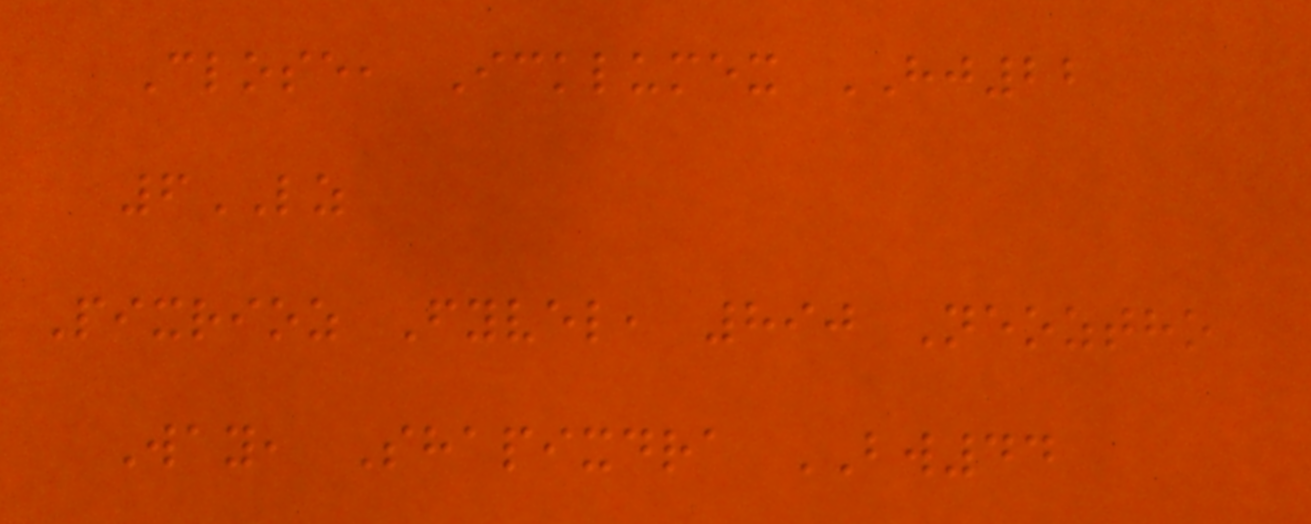Close, Icklumex HJ22
6LZ
Pixrioz Fyvel, 890 Neoztho
Way, Shapixdra BW44
